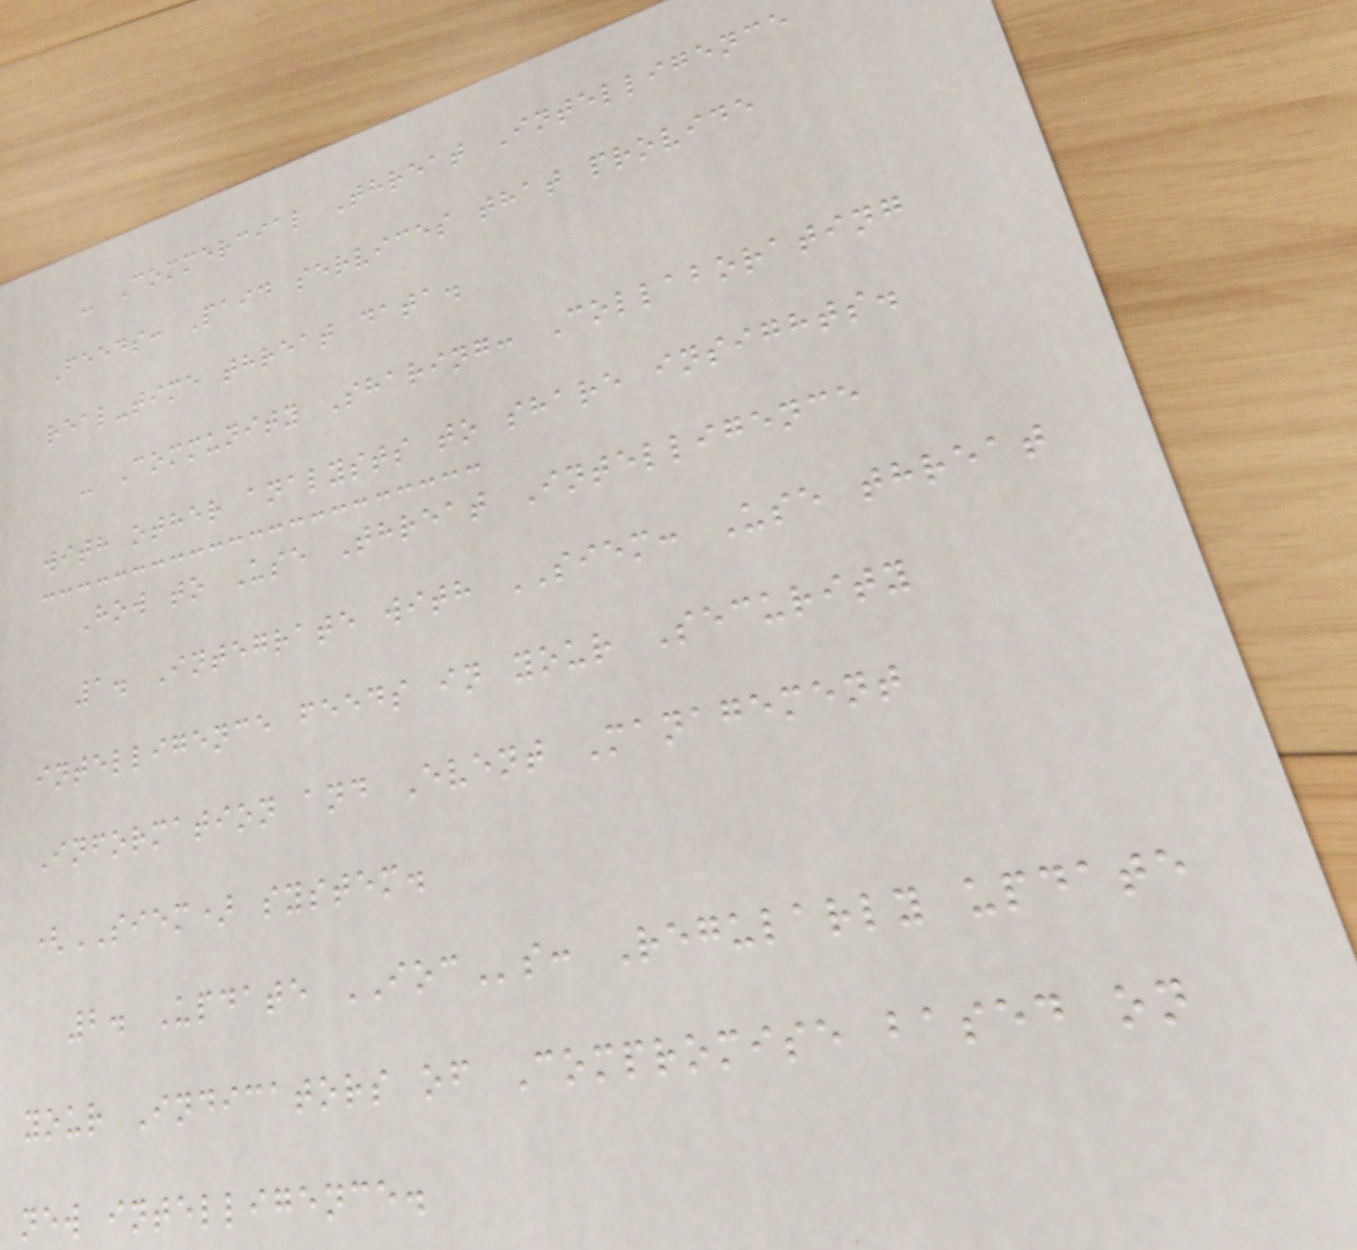- Commercial Threat Intelligence
Feeds: Paid services that provide
real-time threat data.
- Community Sharing: Collaborating
with other analysts to share insights.
How to Use Threat Intelligence
1. Integrate with SIEM: Use threat
intelligence feeds in your Security
Information and Event Management
(SIEM) system.
2. Update IOCs: Regularly update
your Indicators of Compromise based on
new intelligence.
